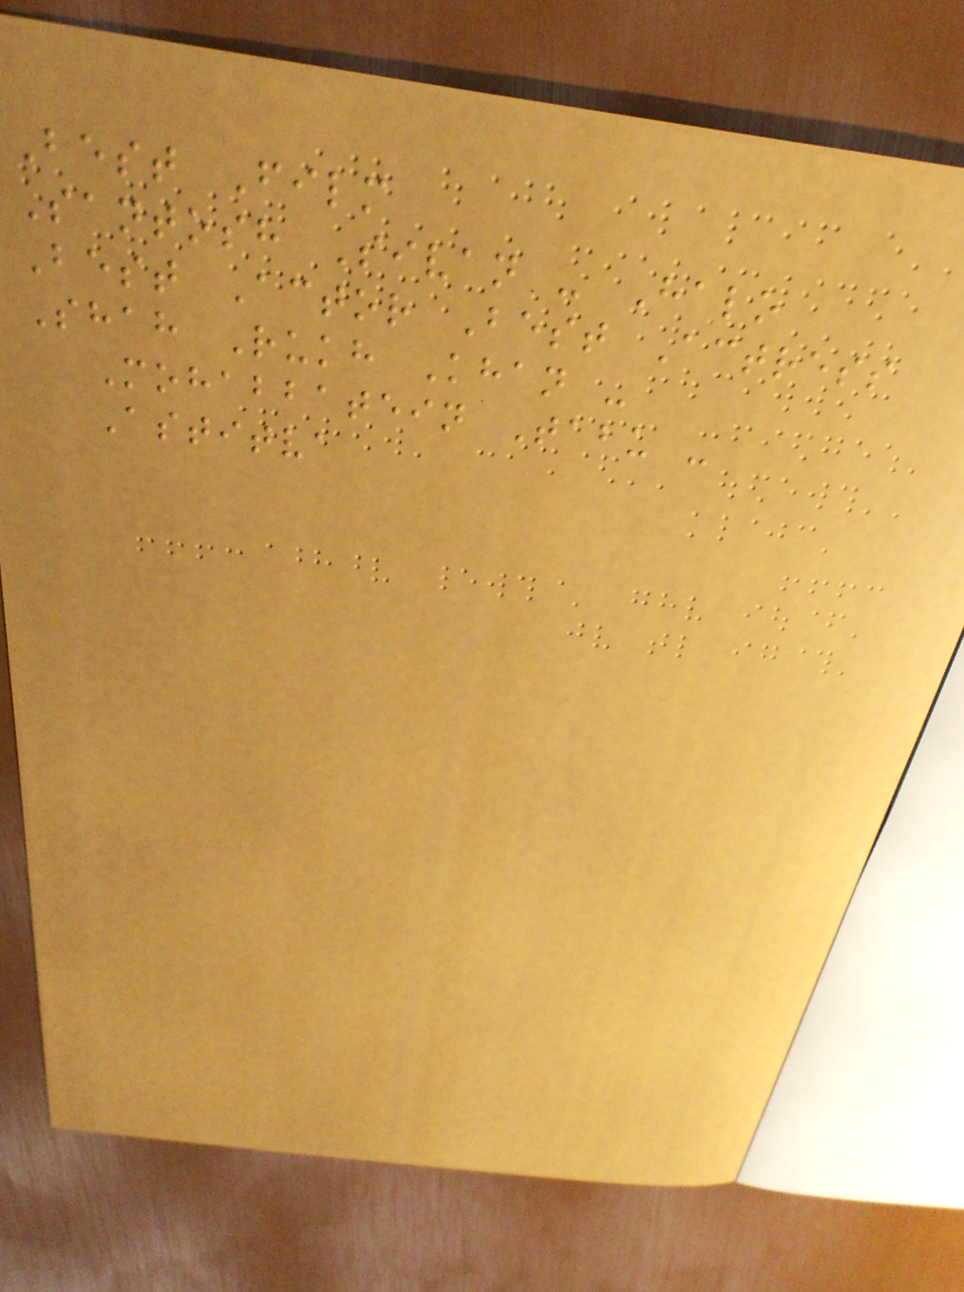Best Film
Santosh Sivan - Halo
Best Actor Best Actress
Shah Rukh Khan -
Mohabbatein Tabu -
Astitva
